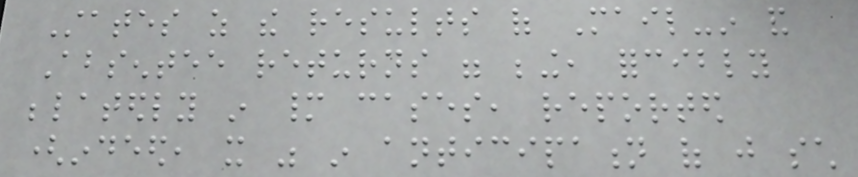States as the results of Mail-in and
Absentee returns were being, forcibly
belatedly in many cases, reported
(indeed, it was in anticipation of just such
